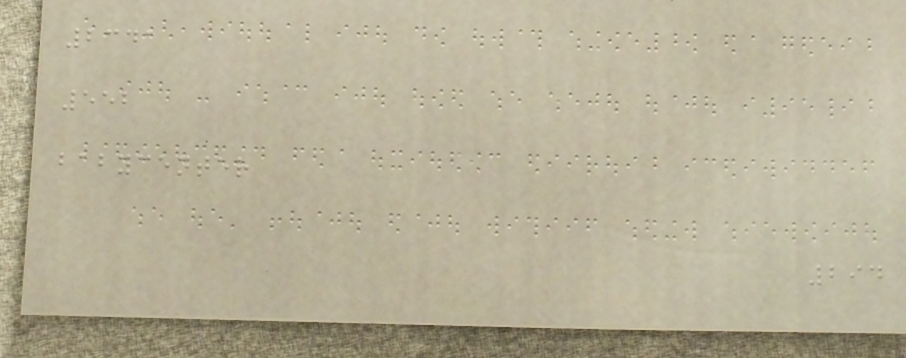2341
552
babycenter
294
